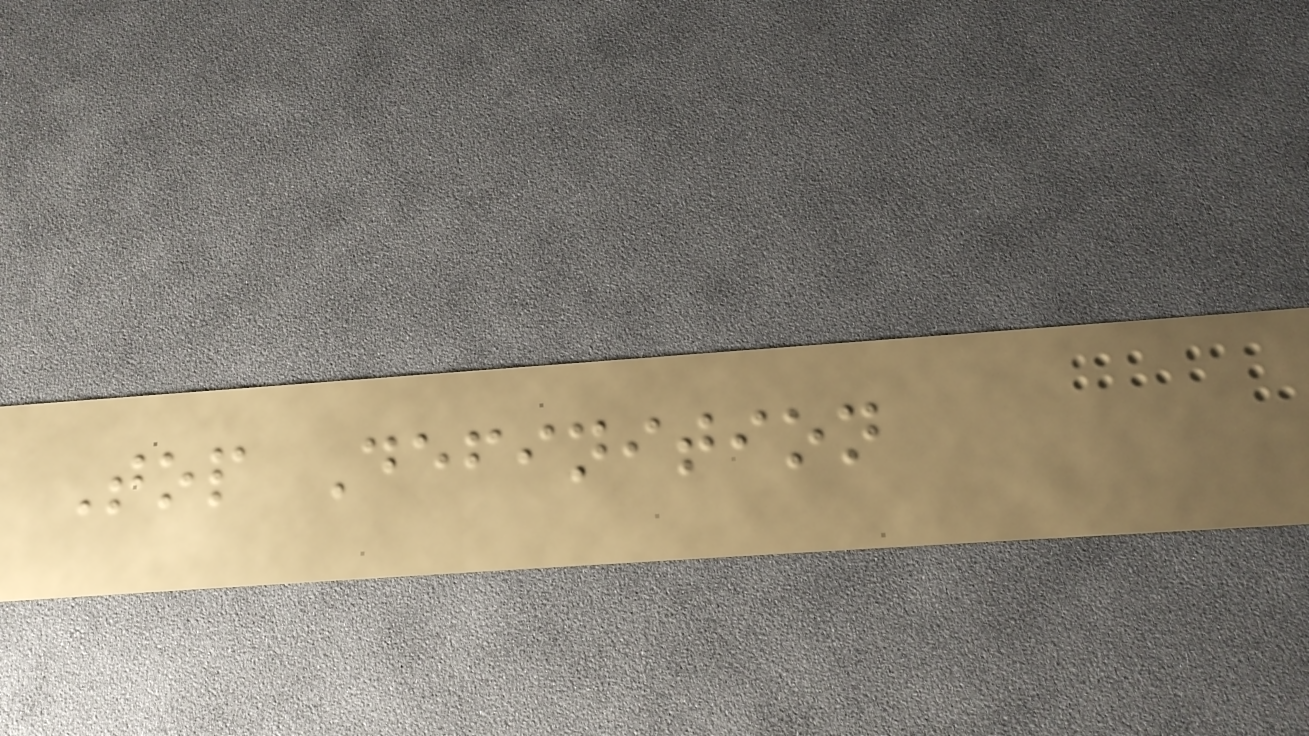Top Definition
